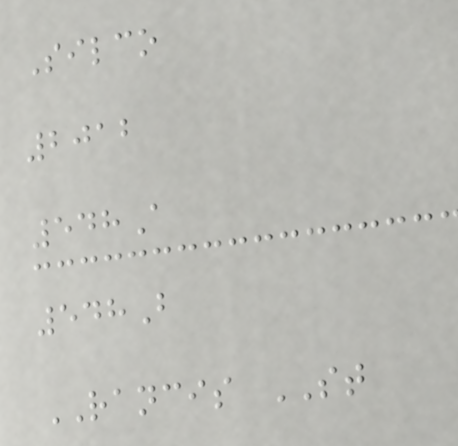Silco
2012
548A
548B
RANCIS ST
